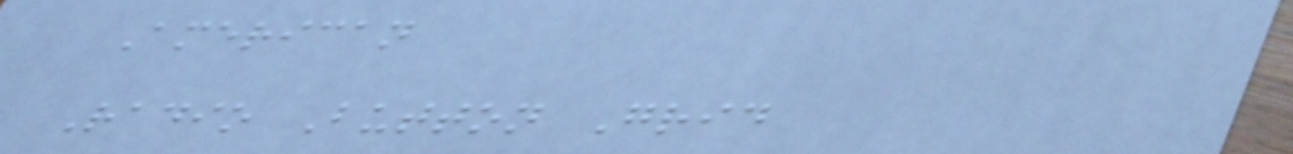American
Radio Button Grid
